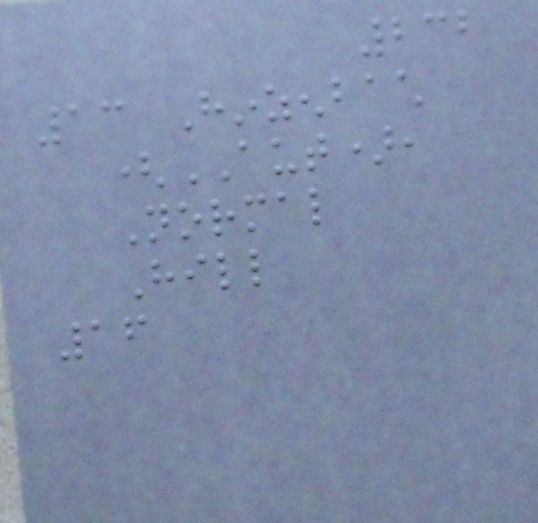232
13 Hinzenbach
(AUT),
Normal
Hill
16
